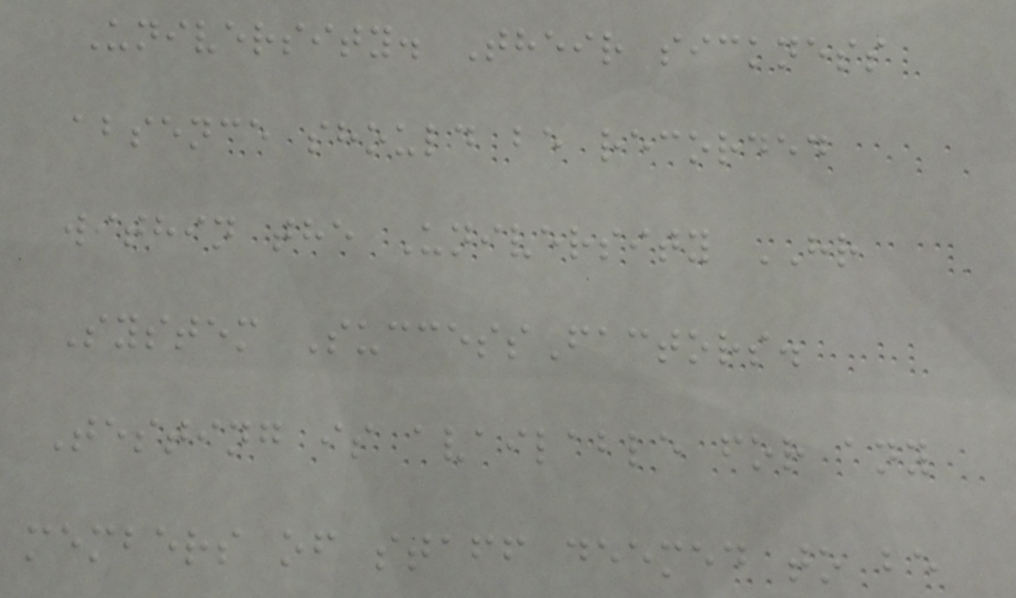University. Their sickness
absence should be recorded
within the University HR
System SuccessFactors.
Testing is available for any
members of staff deemed to be
